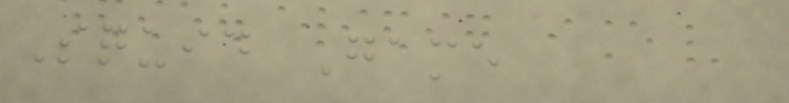Squid Game
